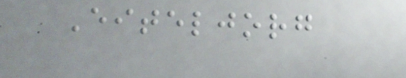Eiteljorg
